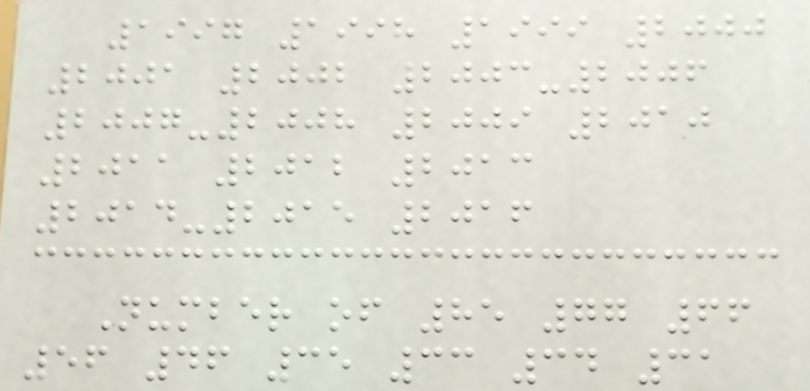1997 1998 1999 2000
2001 2002 2003-2006
2007-2008 2009 2010
2011 2012 2013
2014-2015 2016
Number of 85 77 66
56 46 35 33 34 31
